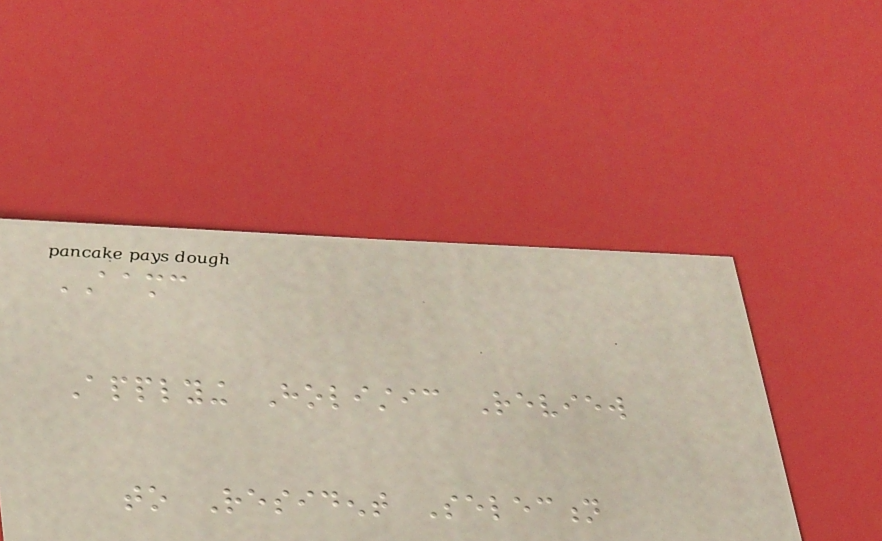AAMC
Applying Holistic Review
to Resident Selection
